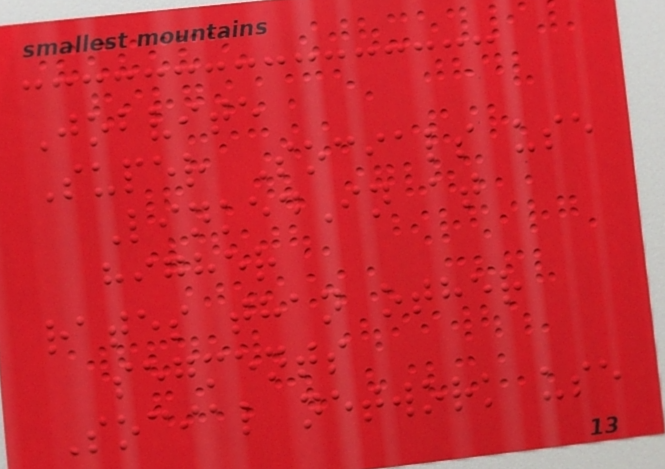Jobvite
Super Socials use
LinkedIn at
higher
rates than other
segments
Social network use
